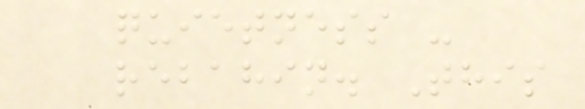quietness -
rebahin. This
